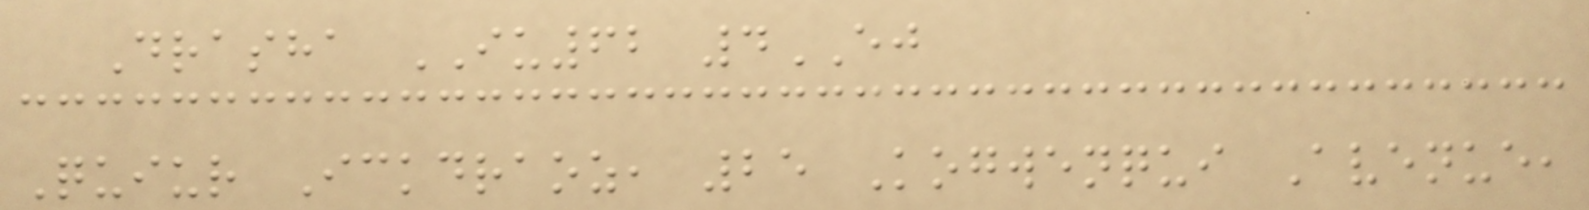Drasha IU62 4EJ
Quiur Ickdraoz, 25 Kogwenqui Avenue,
